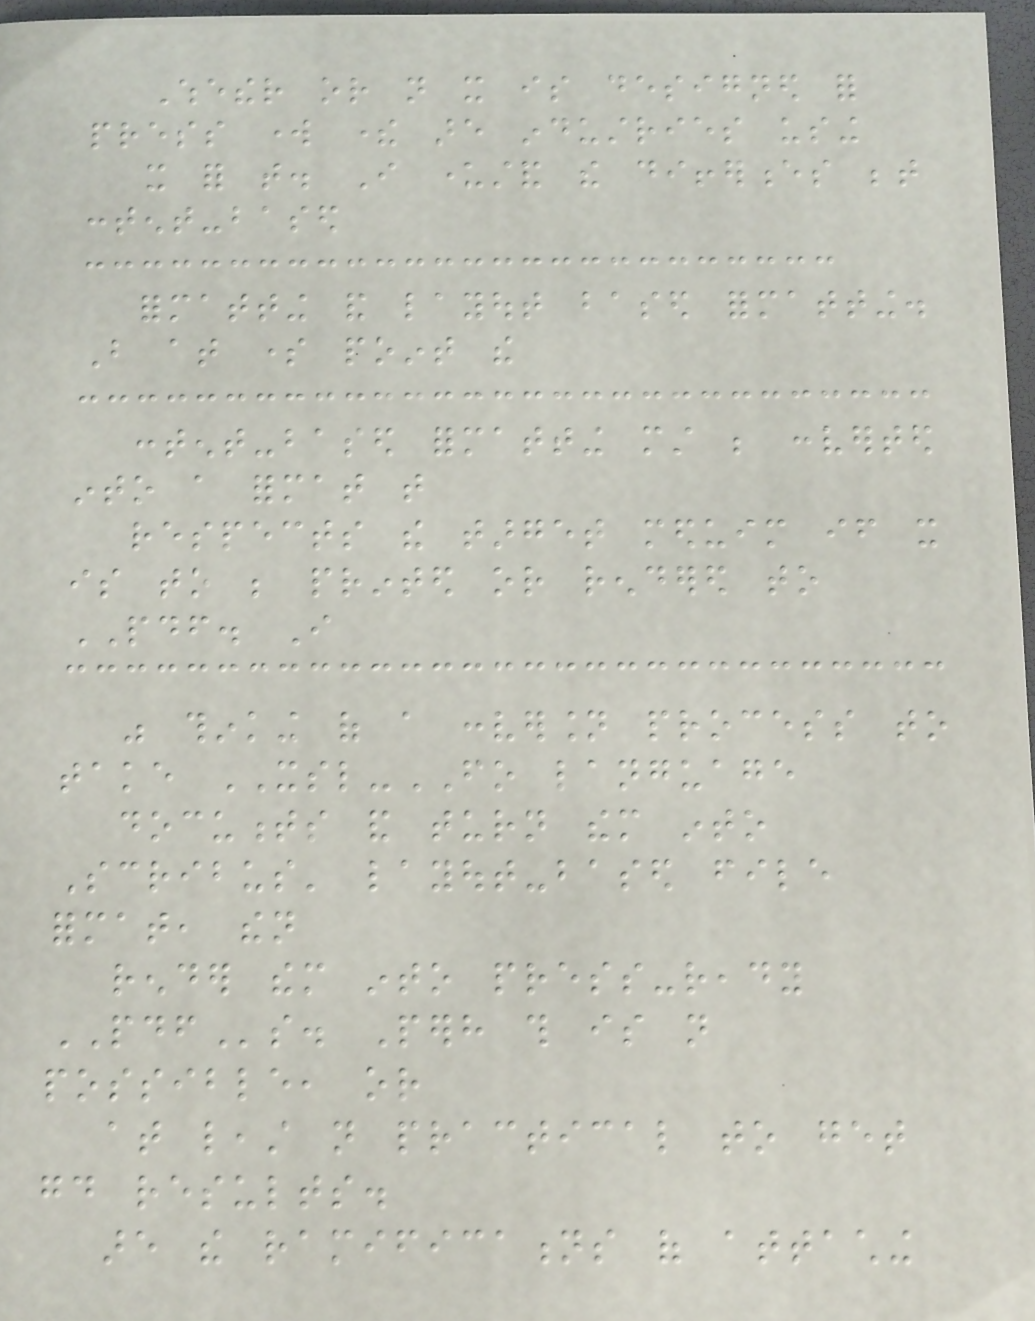Whether or not it is designed for
press work there are industries using
it for that. I understand the differences between
content-based
formatting and layout based formatting.
But at some point the
content-based formatting must be converted
into a format that
respects the target meduim if it
is to be printed or rendered to
PDF. I
was thinking of a conversion process to
take XSL-FO language
documents and turn them into
Scribus' layout-based file
format, then
render them into press-ready
PDFs. Perhaps this is not
possible, or
at least not practical to get
good results.
are the ramifications of attaching
